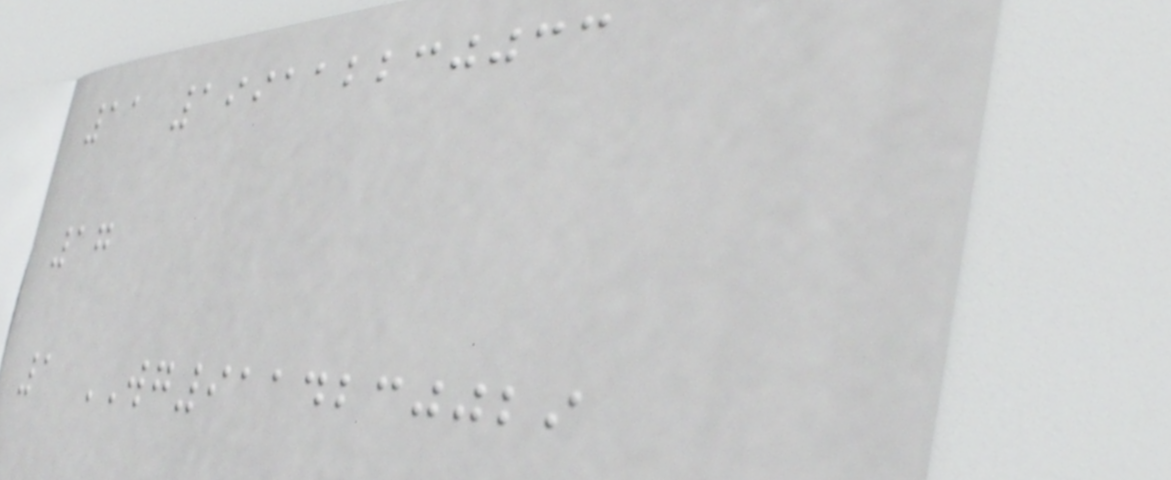11 199112230033
17
1 WG9114230029
